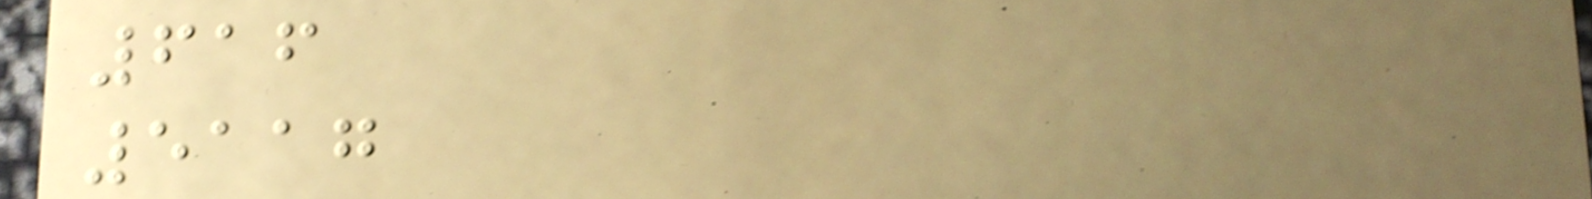616
5117
